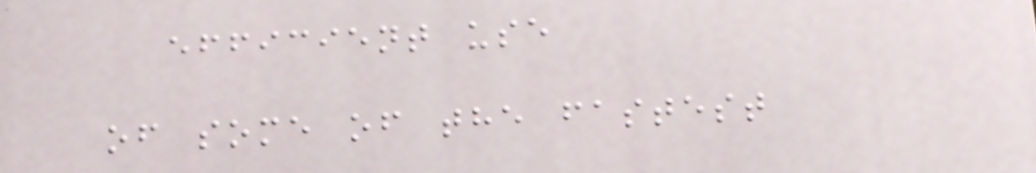efficient use
of some of the fastest
